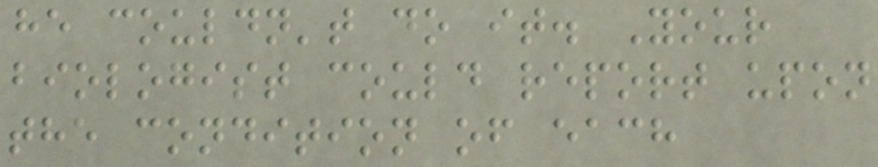he couldn't do it. Your
biologist could report upon
the condition of each
